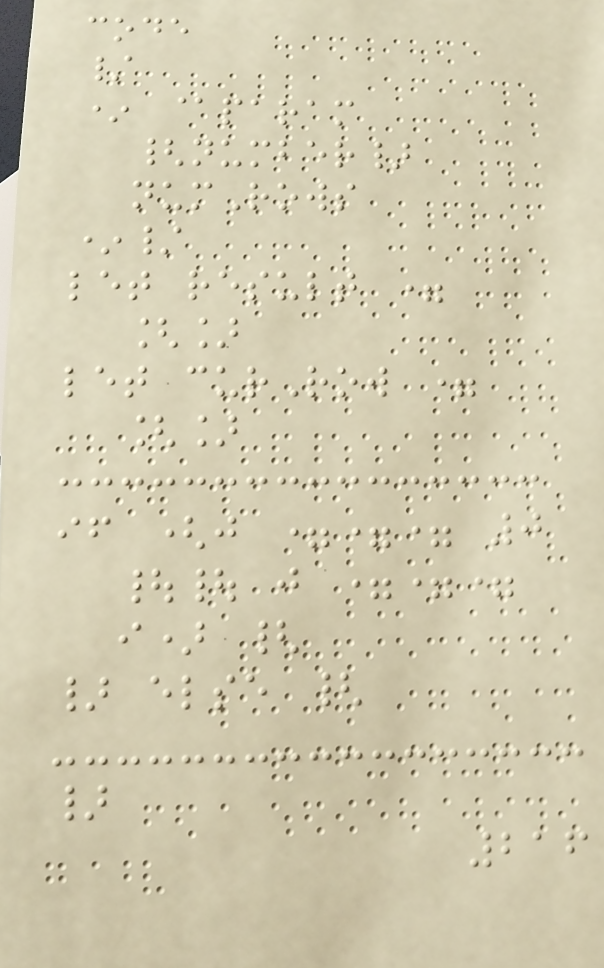code
/
* @param
{number}
numRows
*/
let result =
[]
let curRow =
[]
if (j === 0
|| j ===
i) {
} else {
}
216
